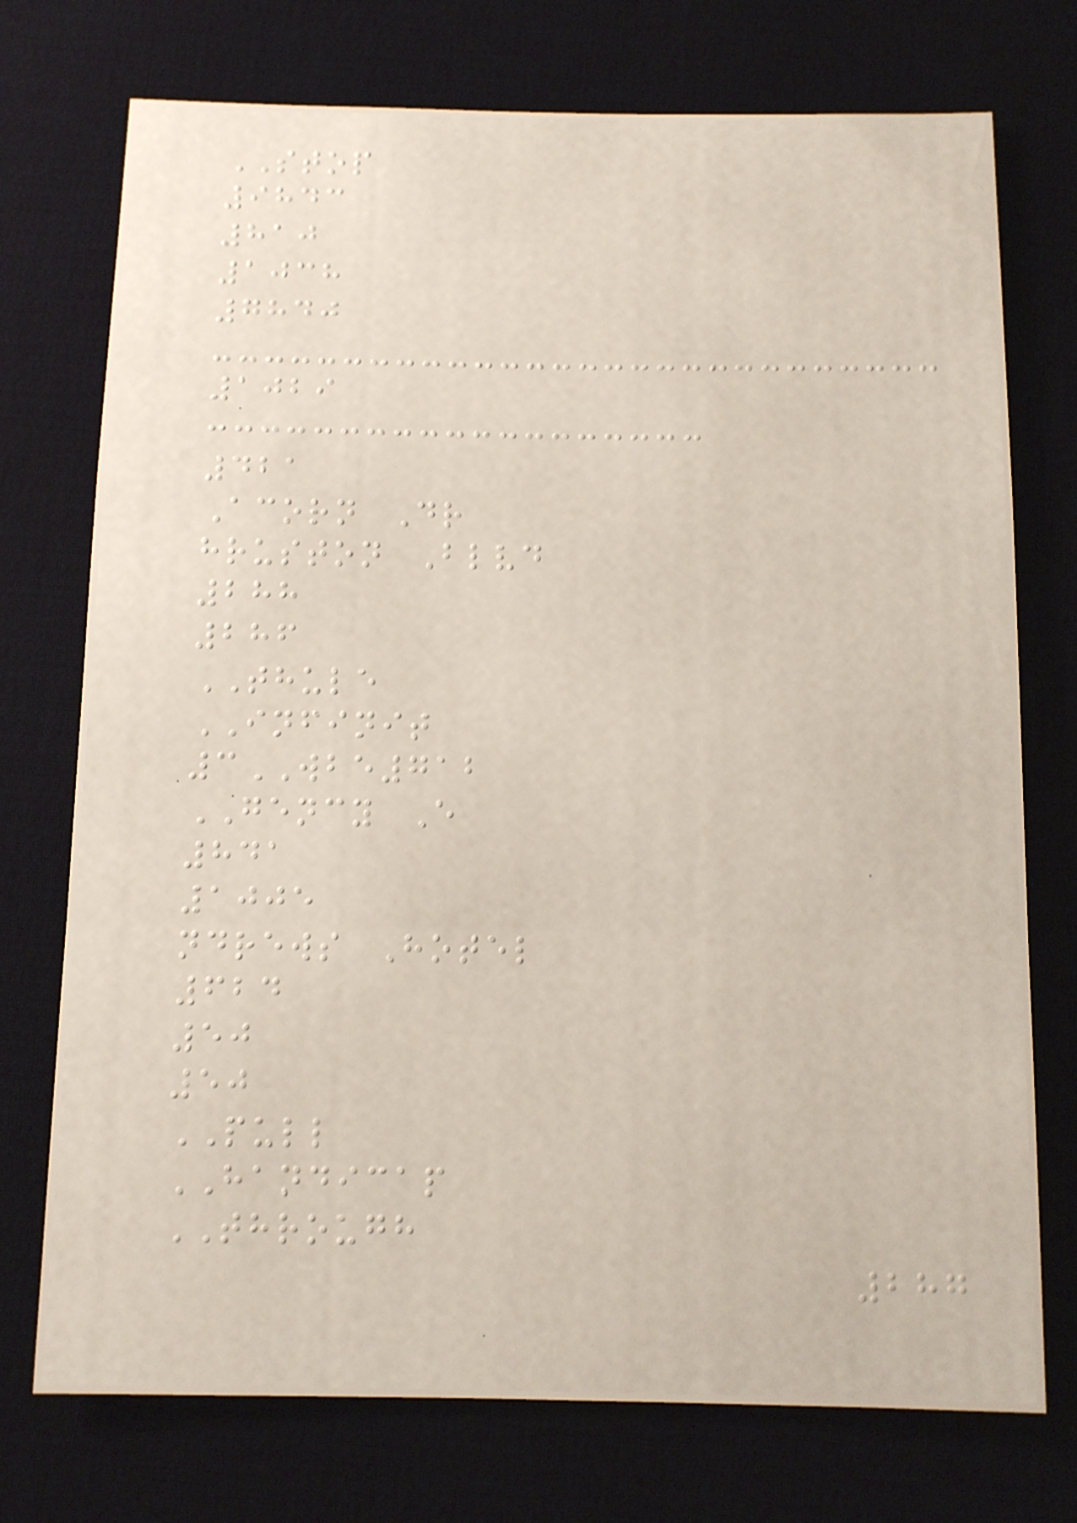STOP
9843
810
1038
7840
1029
421
Acorn Dr
hruston Blvd
288
286
THULE
INFINIT
3WBE712
GENCY E
841
1005
ndrews Hotel
624
50
50
PULL
HANDICAP
THROUGH
287
